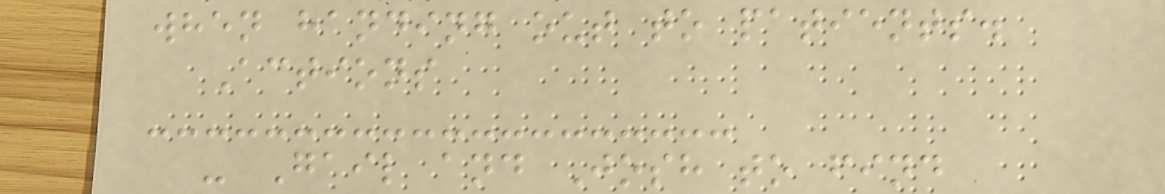when handing out to patients.
Actions
- Gail and Josh to find
